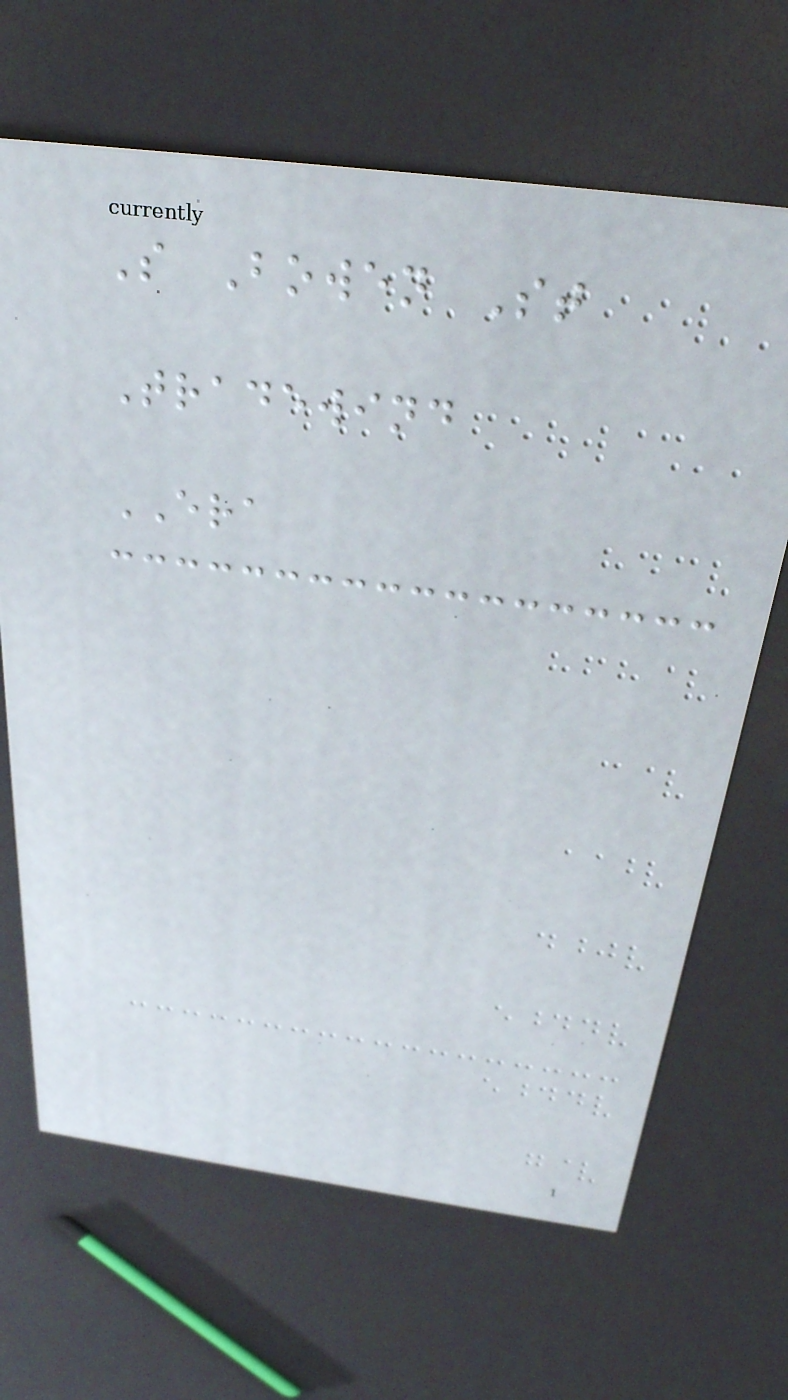S Bowen St
Tradewind
ERA
